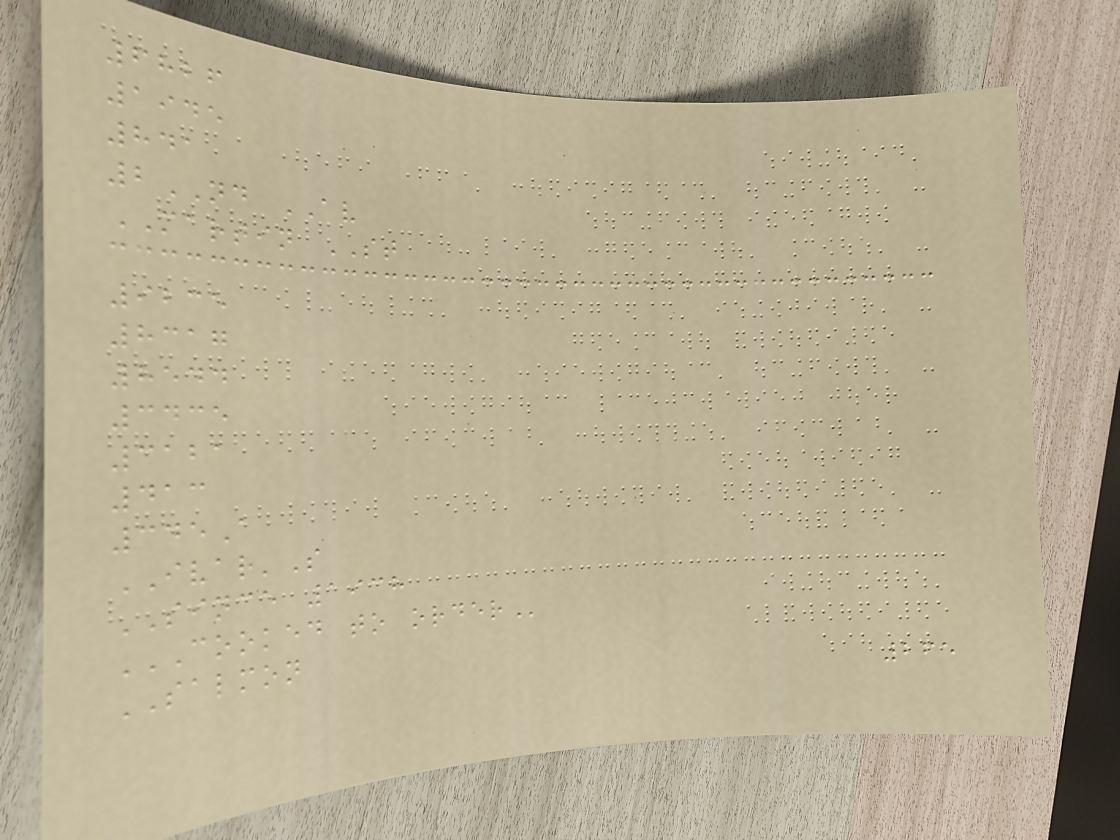6826
1945
841
2ND AV
MARTIN ST
9235
8317
8544
3435
3121
413
345A
IVAR'S
SINCE 1938
COOKED TO ORDER
SALMON
265
